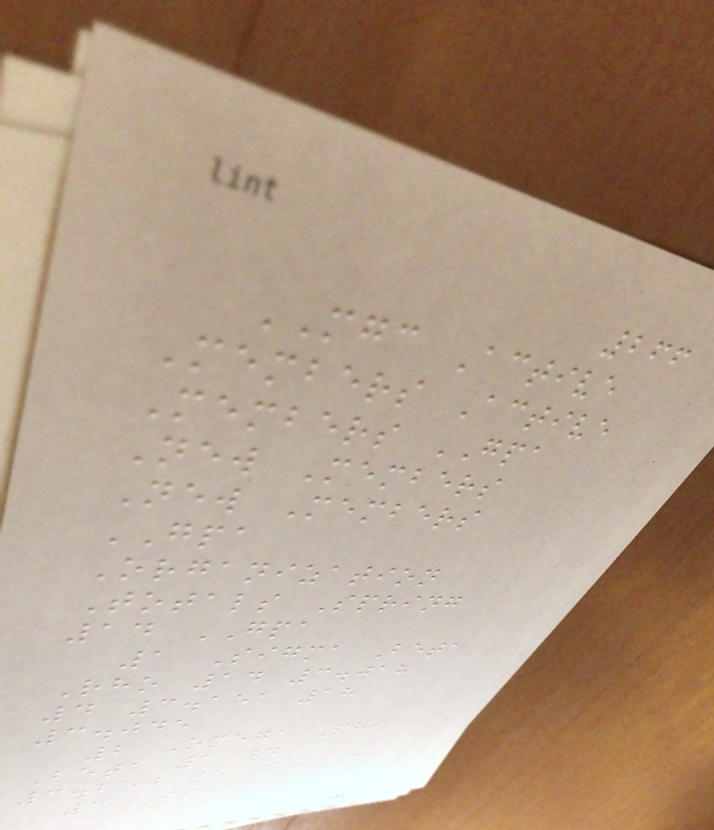266
MGC Active
Members Active
Members GPA
New Members
New Members
GPA
Organization
Totals Spring
14 GPA
1 Sigma Beta
Rho 14 3.018
4 3.151 18
3.045
2 Omega Phi
Beta 1 4
3.250 5 2.953
3 Sigma
